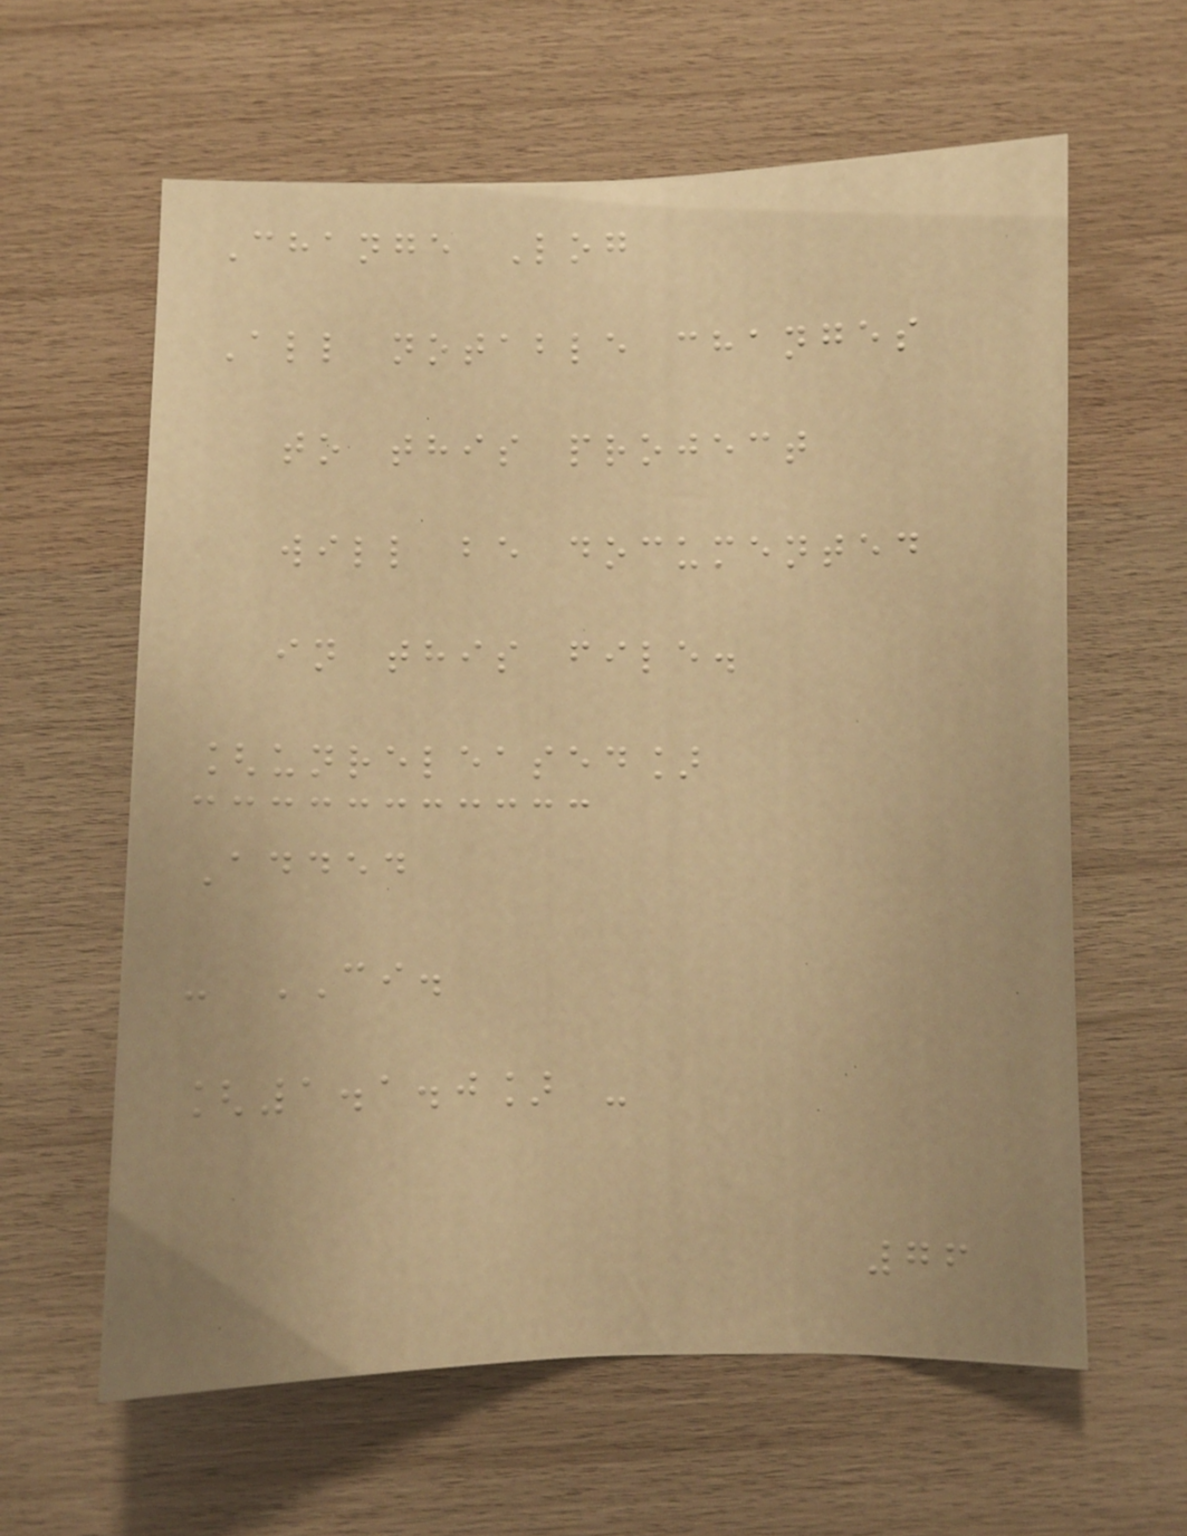Change Log
All notable changes
to this project
will be documented
in this file.
[unreleased]
Added
- CI.
[1.1.0] -
76
